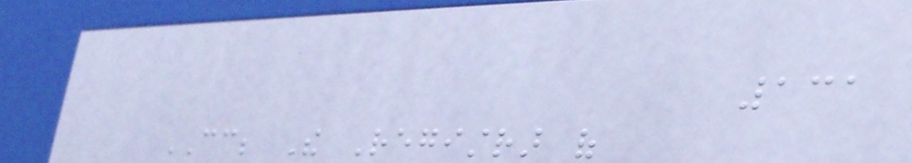131
CC; The Registrar of
